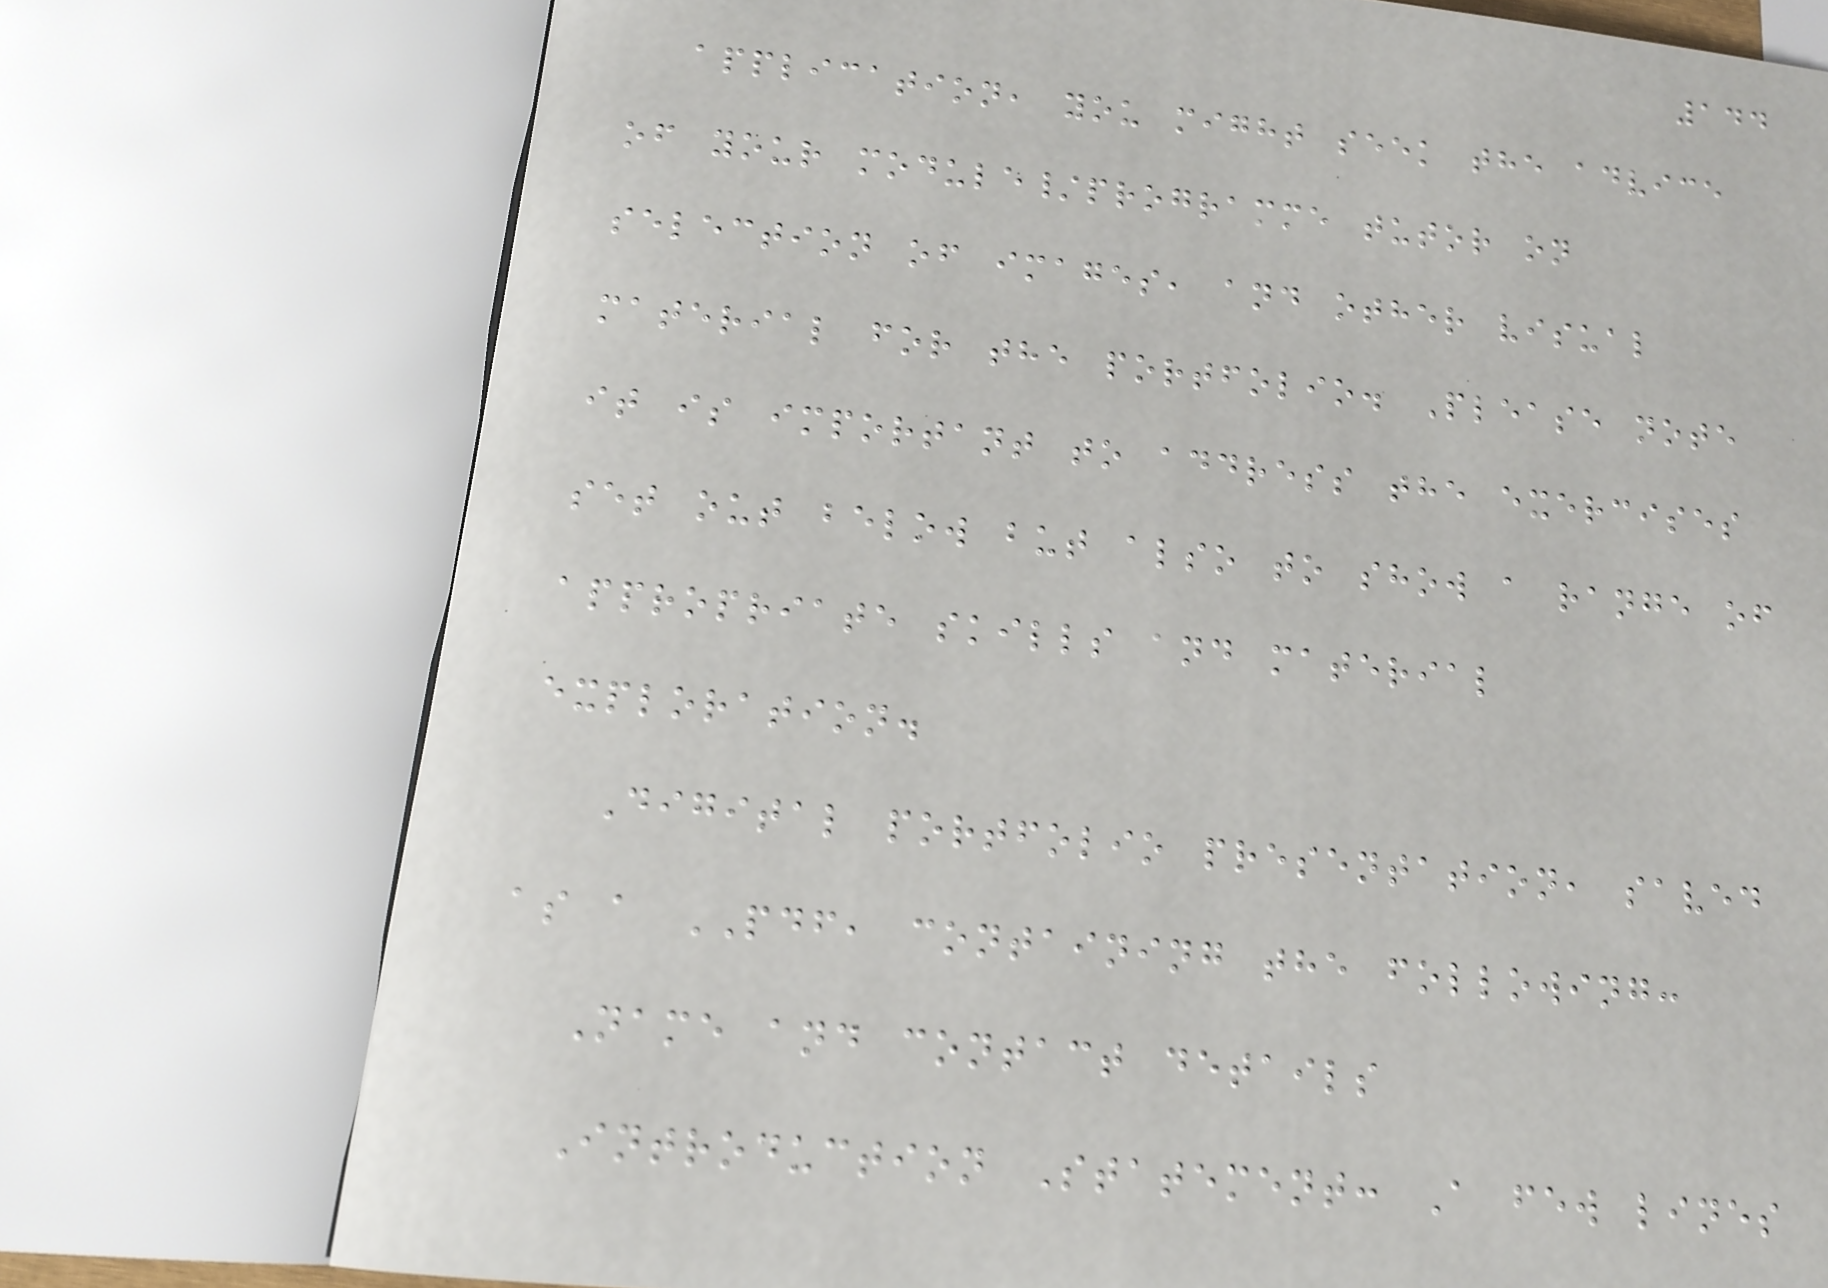144
application, you might seek the advice
of your module/programme tutor on
selection of images, and other visual
material for the portfolio. Please note
it is important to address the exercises
set out below but also to show a range of
appropriate skills and material
exploration.
Digital portfolio presentation, saved
as a PDF, containing the following:
Name and contact details
Introduction Statement: A few lines
